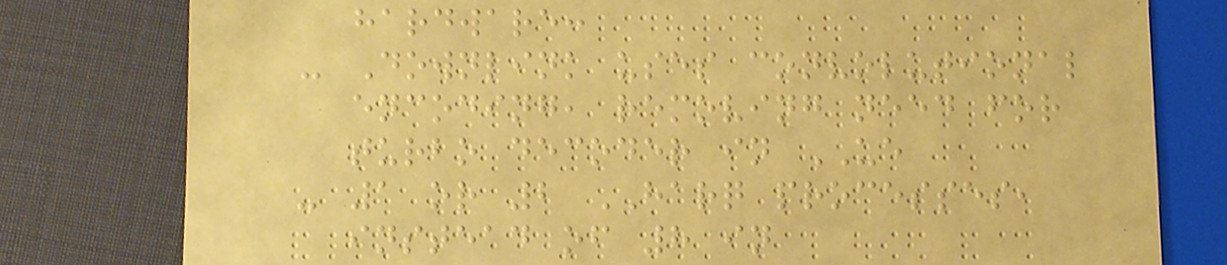hardware:
- Downlink uses convolutional
encoding, removing need for
turbo decoder in UE
- 1 or 2 HARQ processes,
instead of 8 in
